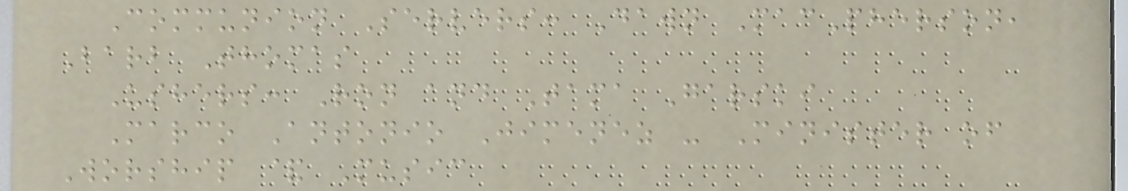Communion Servers: Dawn MacPherson,
Barb Thomas
Ushers: Ron and Tama Garski
Marco Antonio Jimenez - Minister of
Worship & Music
